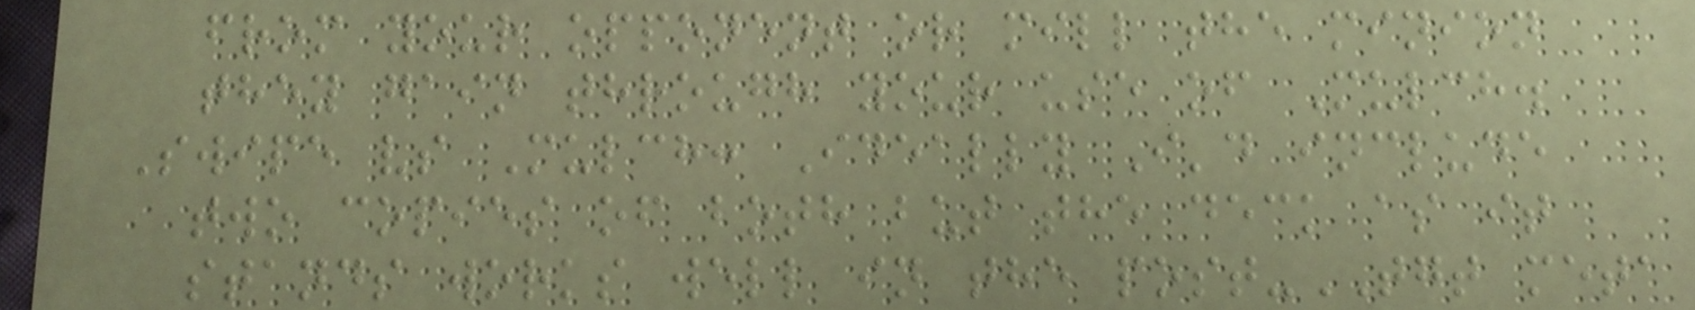from your opponent or mill the minion
they gain through your use of Mulch.
Swipe vs Mulch: Ideally I'd include
two copies of both but the deck as it
stands works well in the post-TGT meta
